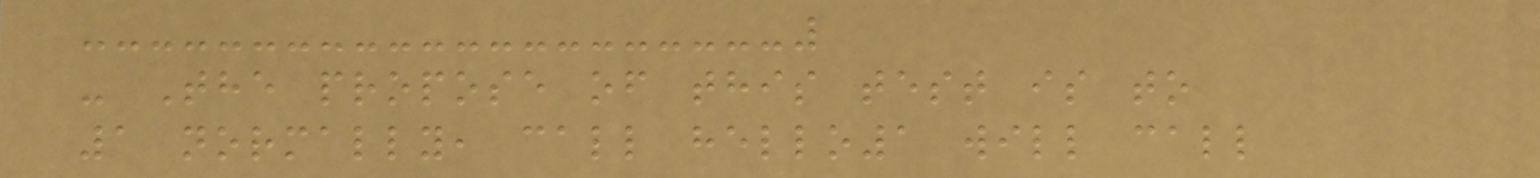- The propose of this test is to
1 normally, call hello1 will call
